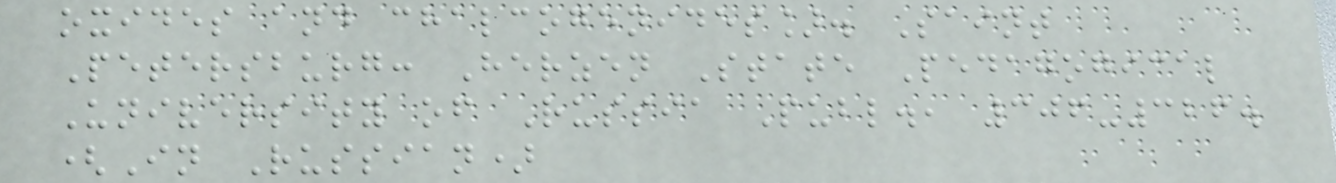oxides and chalcogenides]. Saint
Petersburg: Herzen State Pedagogical
University of Russia Publ., 306-326.
(In Russian)
